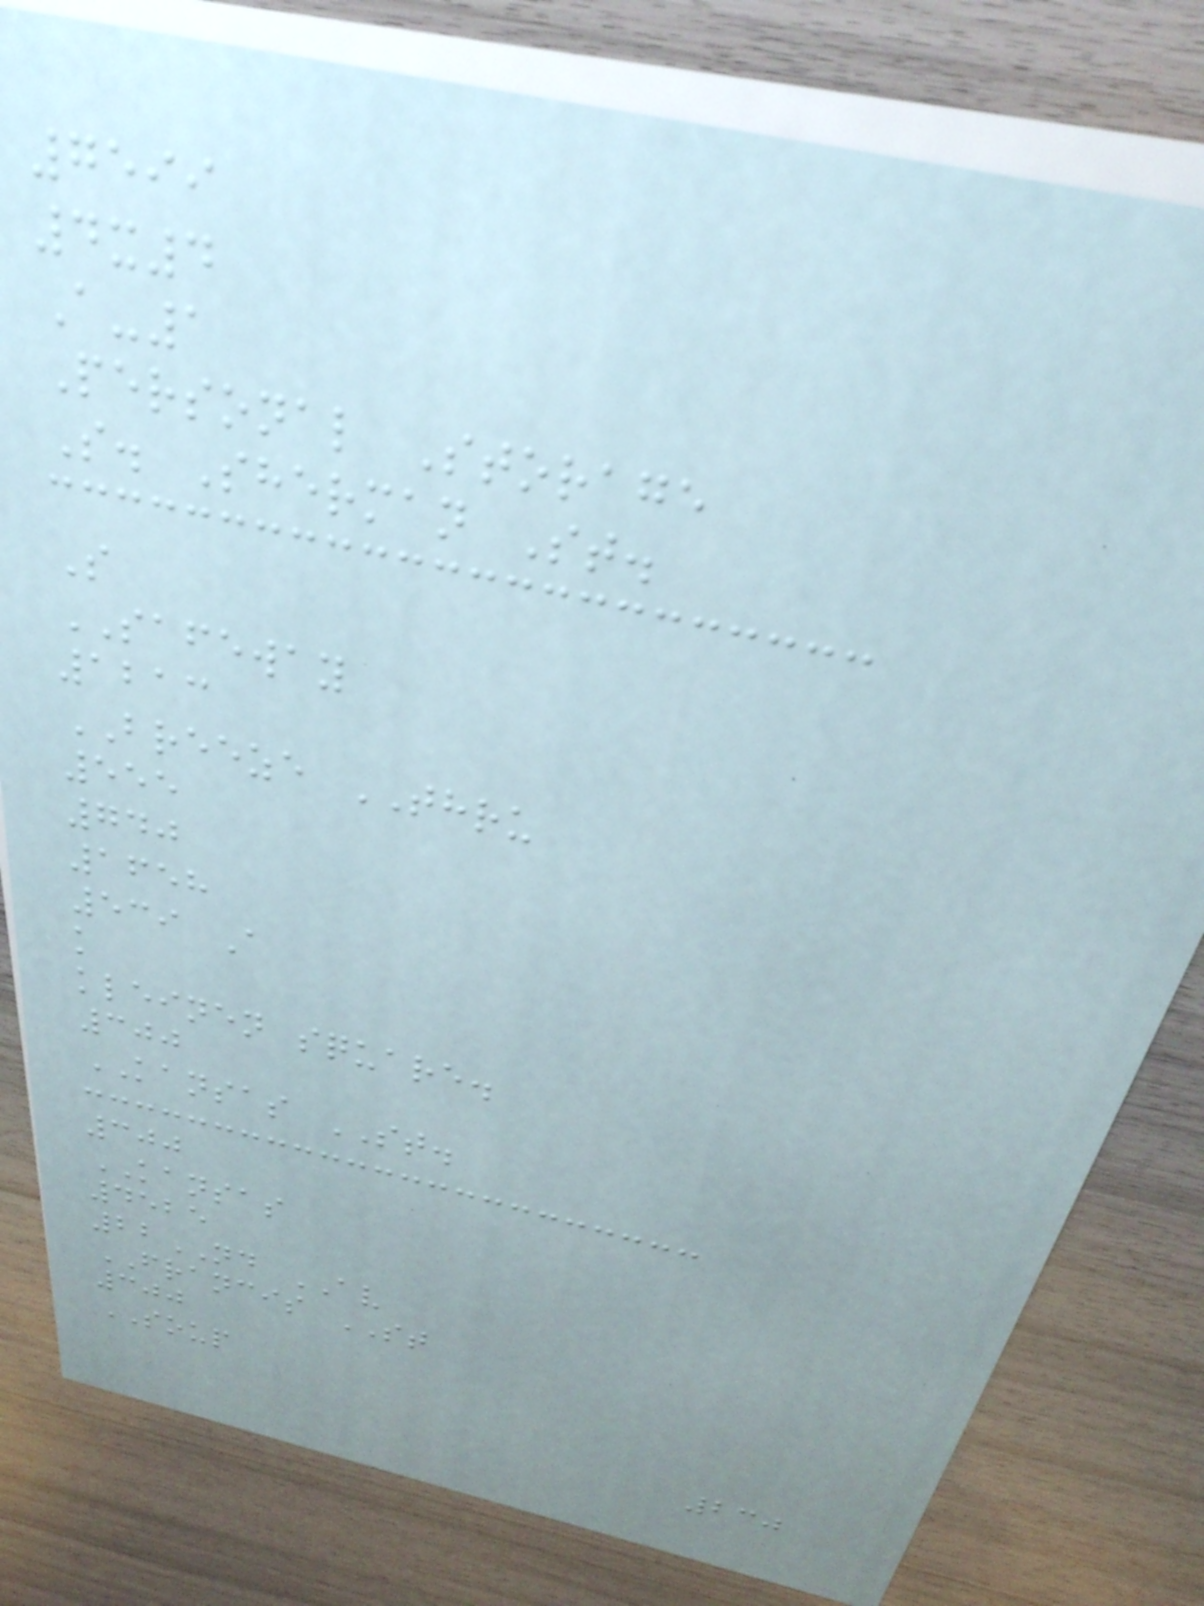7599
4x4
A-1
Personal Storage
S. Sherman St.
S
SAFEWAY
1213
BREEZE THRU
555
740
1658
539 A
k
kleinen square.
300
KANSAS ST.
300
KANSAS
4525
22ND AV
FRANCIS ST
300
SOUP
230
